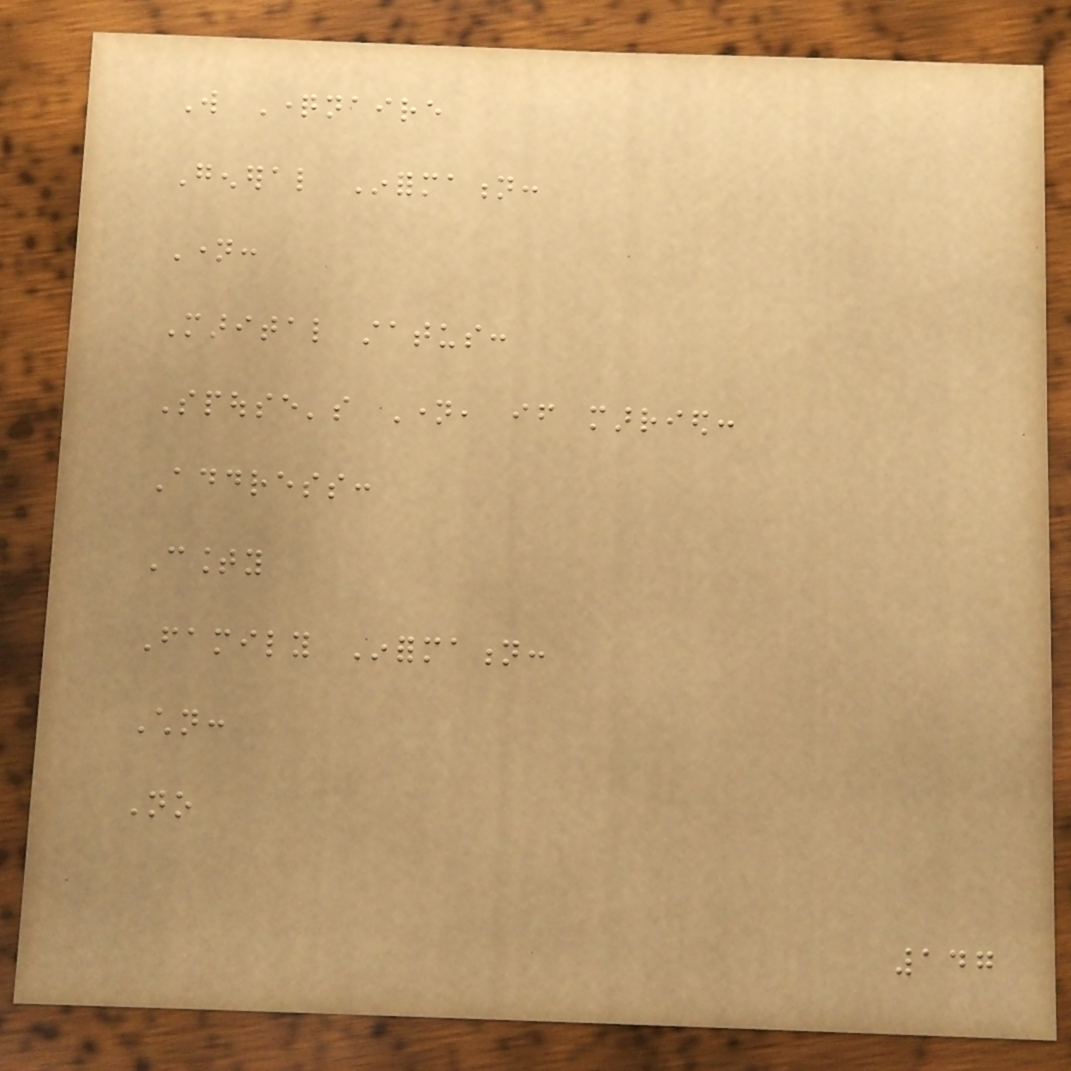Will Questionnaire
General Information:
Name:
Marital status:
Spouse's Name, if married:
Address:
County
Family Information:
Children:
No
147
